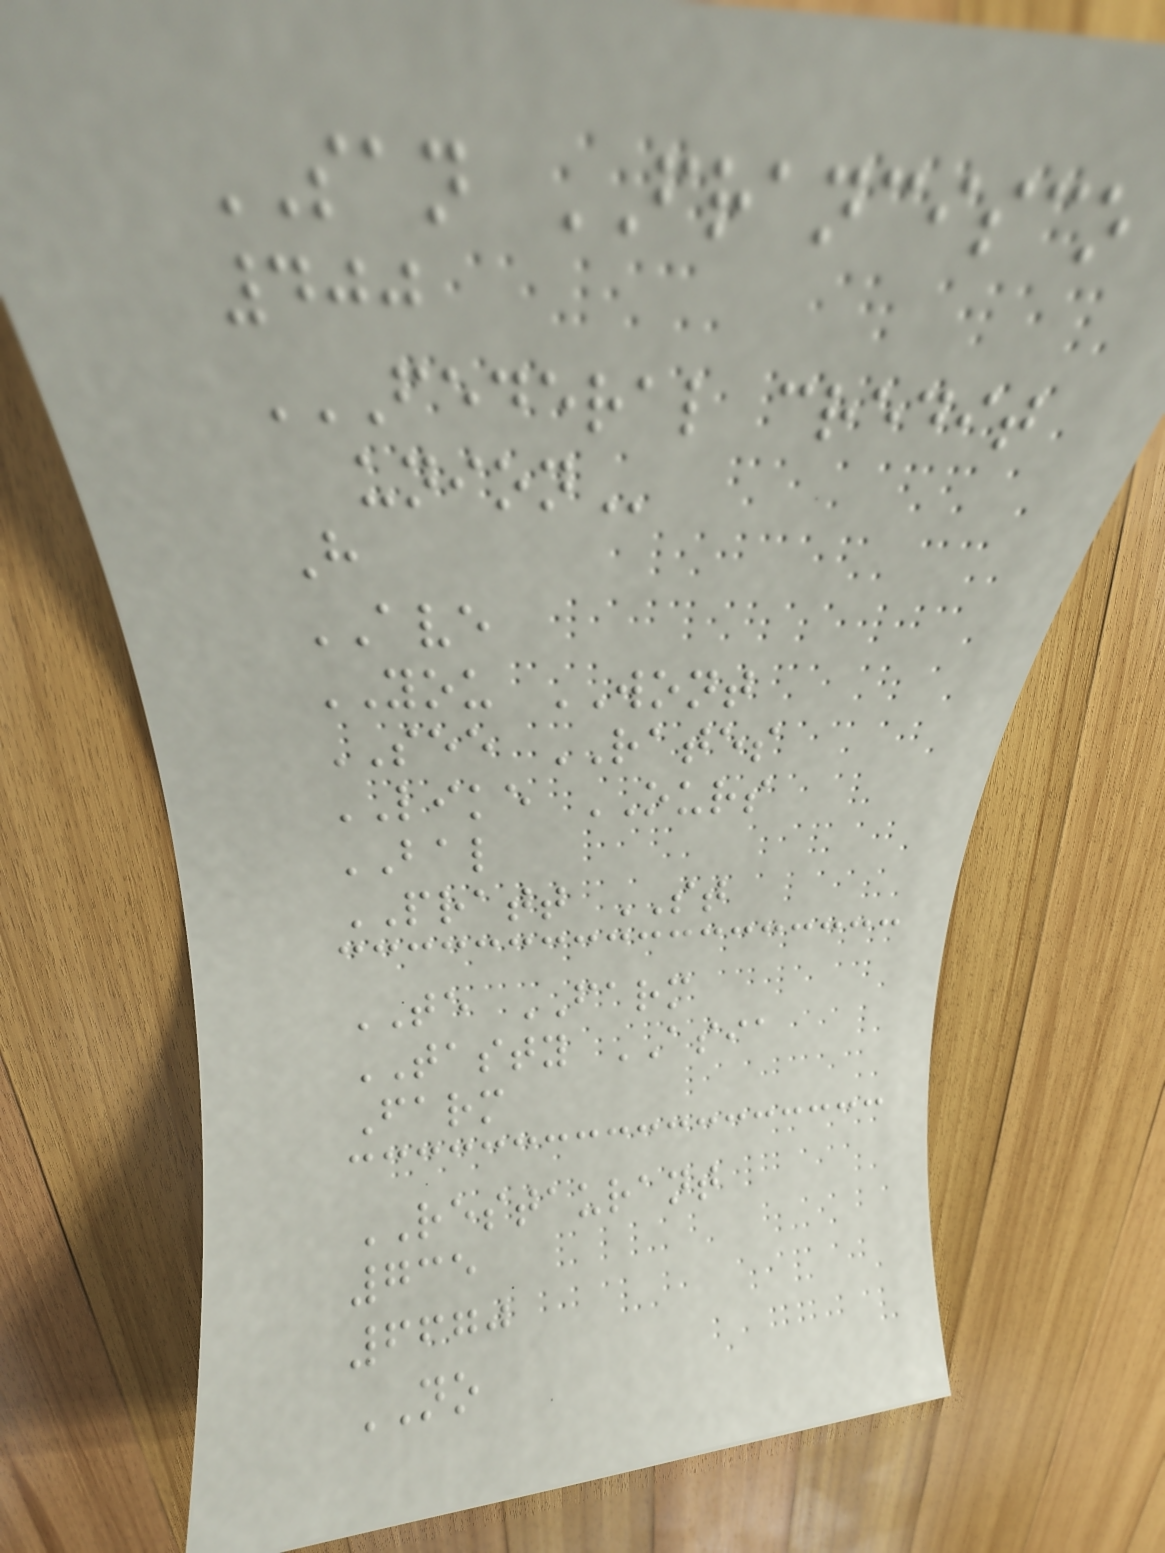SAN FRANCISCO
400
FEDERAL CREDIT
UNION
H
AVE
YOU WONT
SEE RATES
LIKE OURS
BAL
PRATT ST
TE FARM
TASTY ASIA
Farm
RESTAURANT
735
6670
NO
